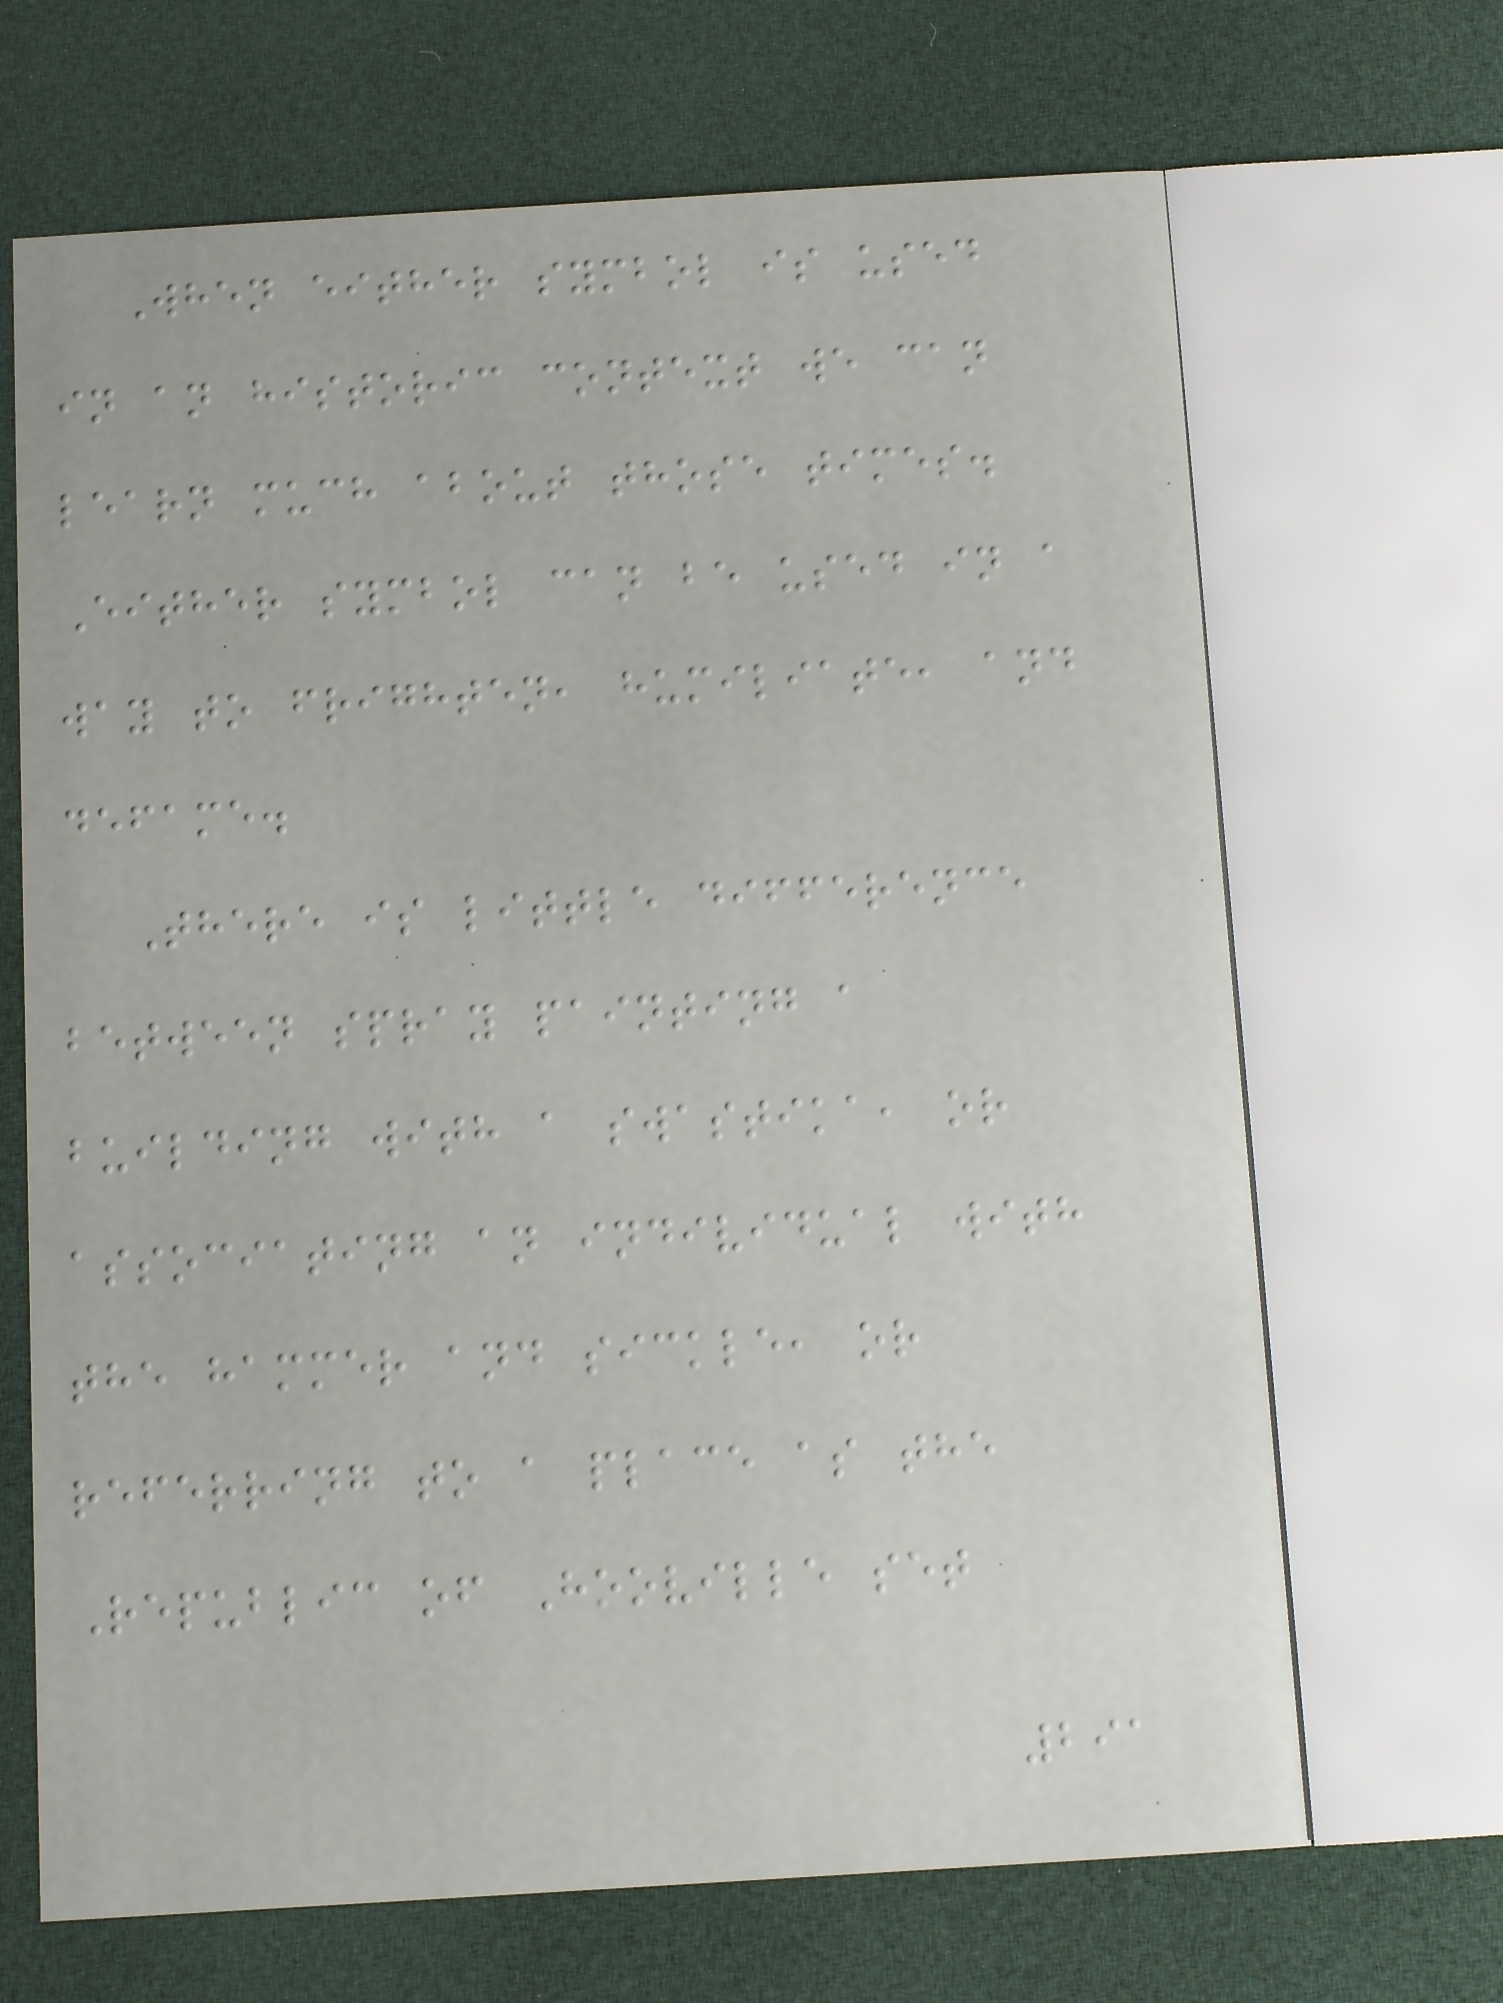When either symbol is used
in an historic context we can
learn much about those times.
Either symbol can be used in a
way to frighten, humiliate, and
defame.
There is little difference
between spray painting a
building with a swastika, or
associating an individual with
the hammer and sickle, or
referring to a place as the
Republic of Hooville set
291
